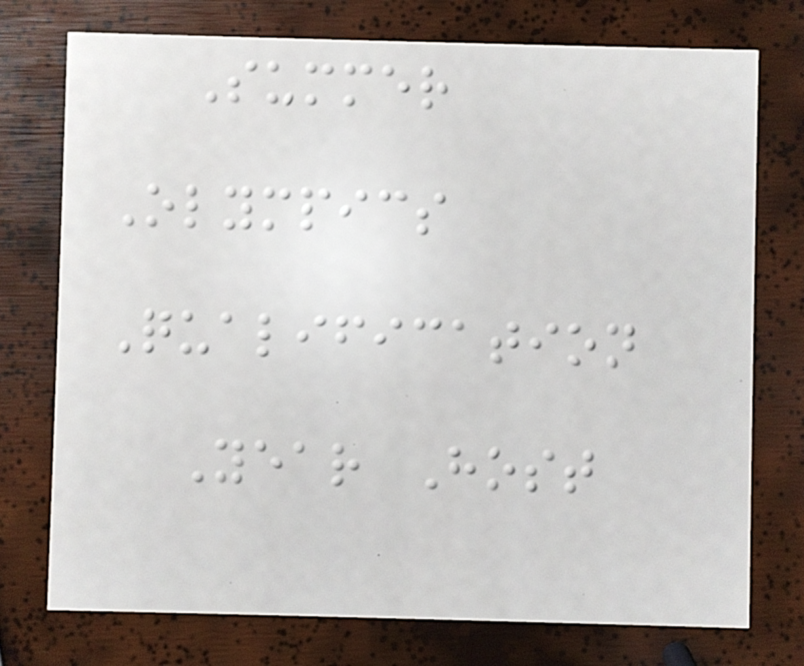Summer
Olympics
Qualification
Year Host
